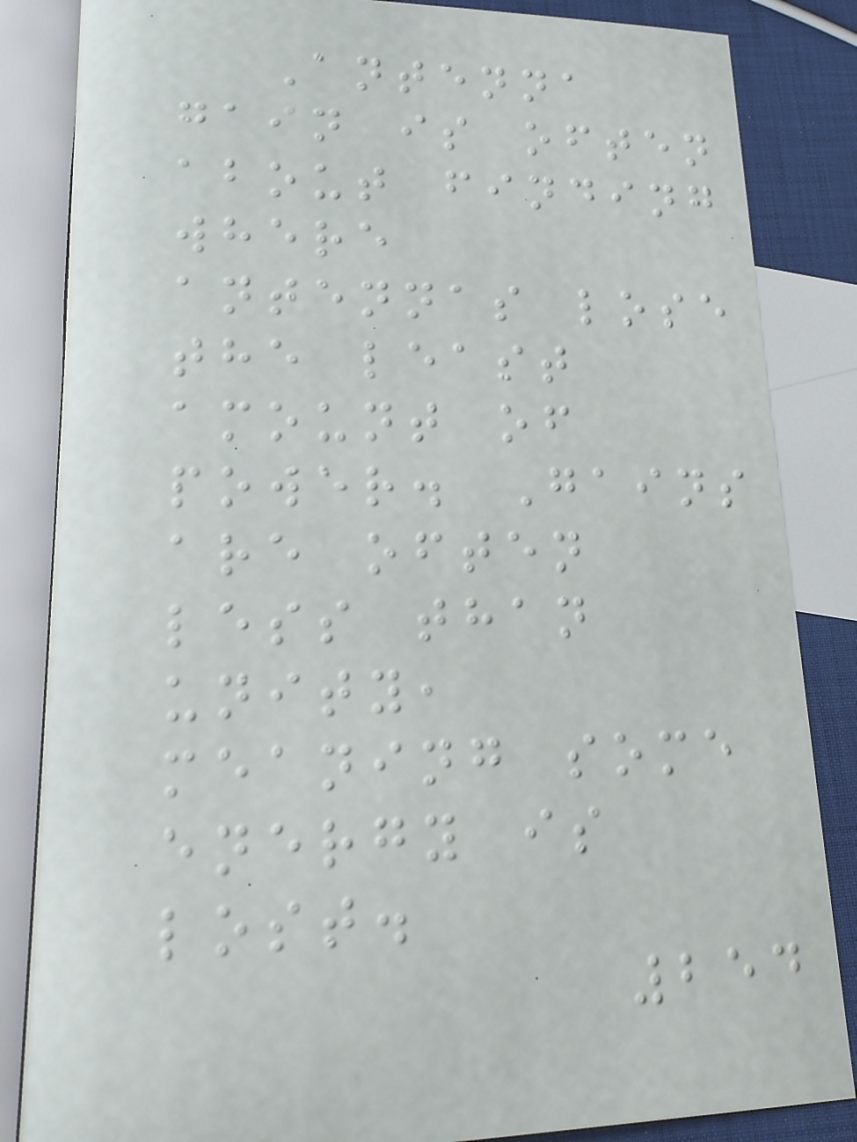Antenna
gain is often
about finding
where
antennas lose
the least
amount of
power. Gains
are often
less than
unity,
meaning some
energy is
lost.
254
